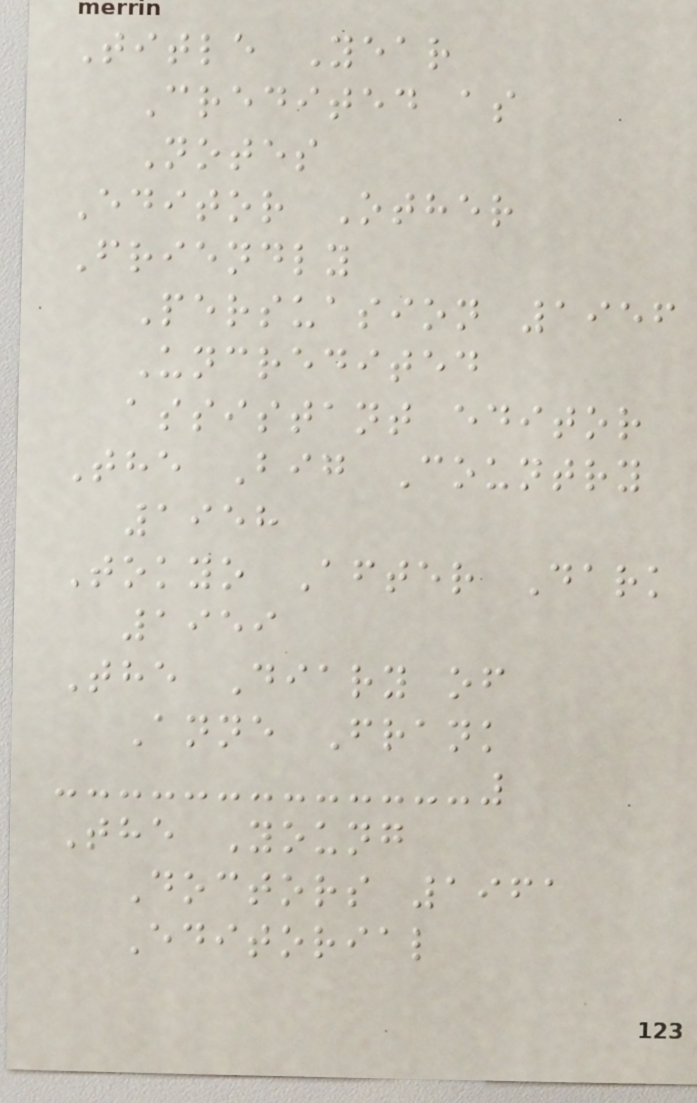Title Year
Credited as
Notes
Editor Other
Friendly
Persuasion 1956
Uncredited
assistant editor
The Big Country
1958
Tokyo After Dark
1959
The Diary of
Anne Frank
The Young
Doctors 1961
Editorial
